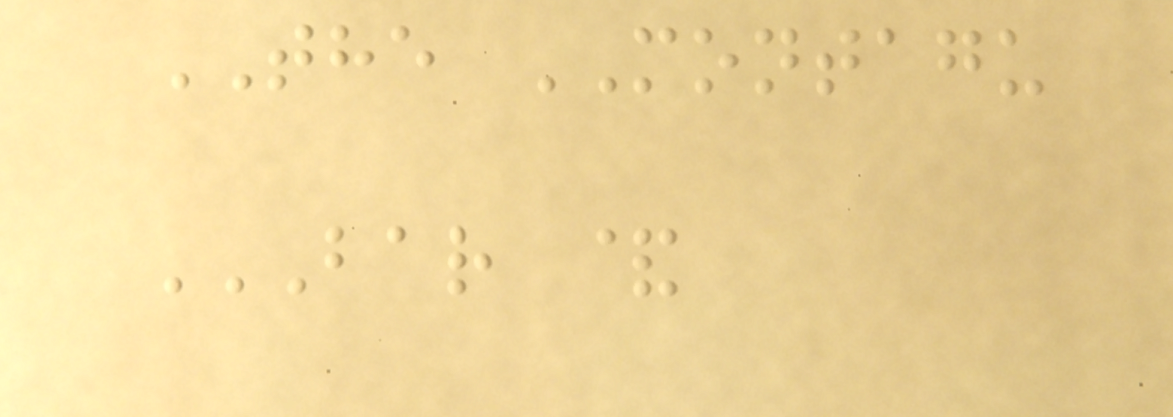THE MONTAGU
BAR &
